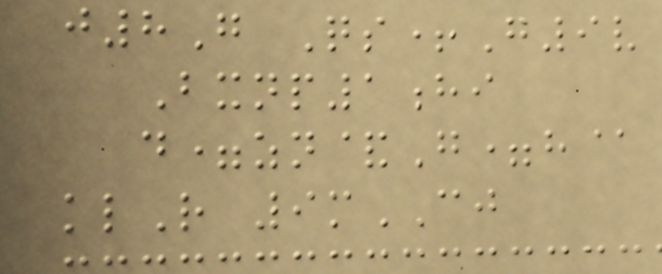j8G Qs+G9v
Bxnp1hi
d=zn&G=h@
klR 9mCJ
